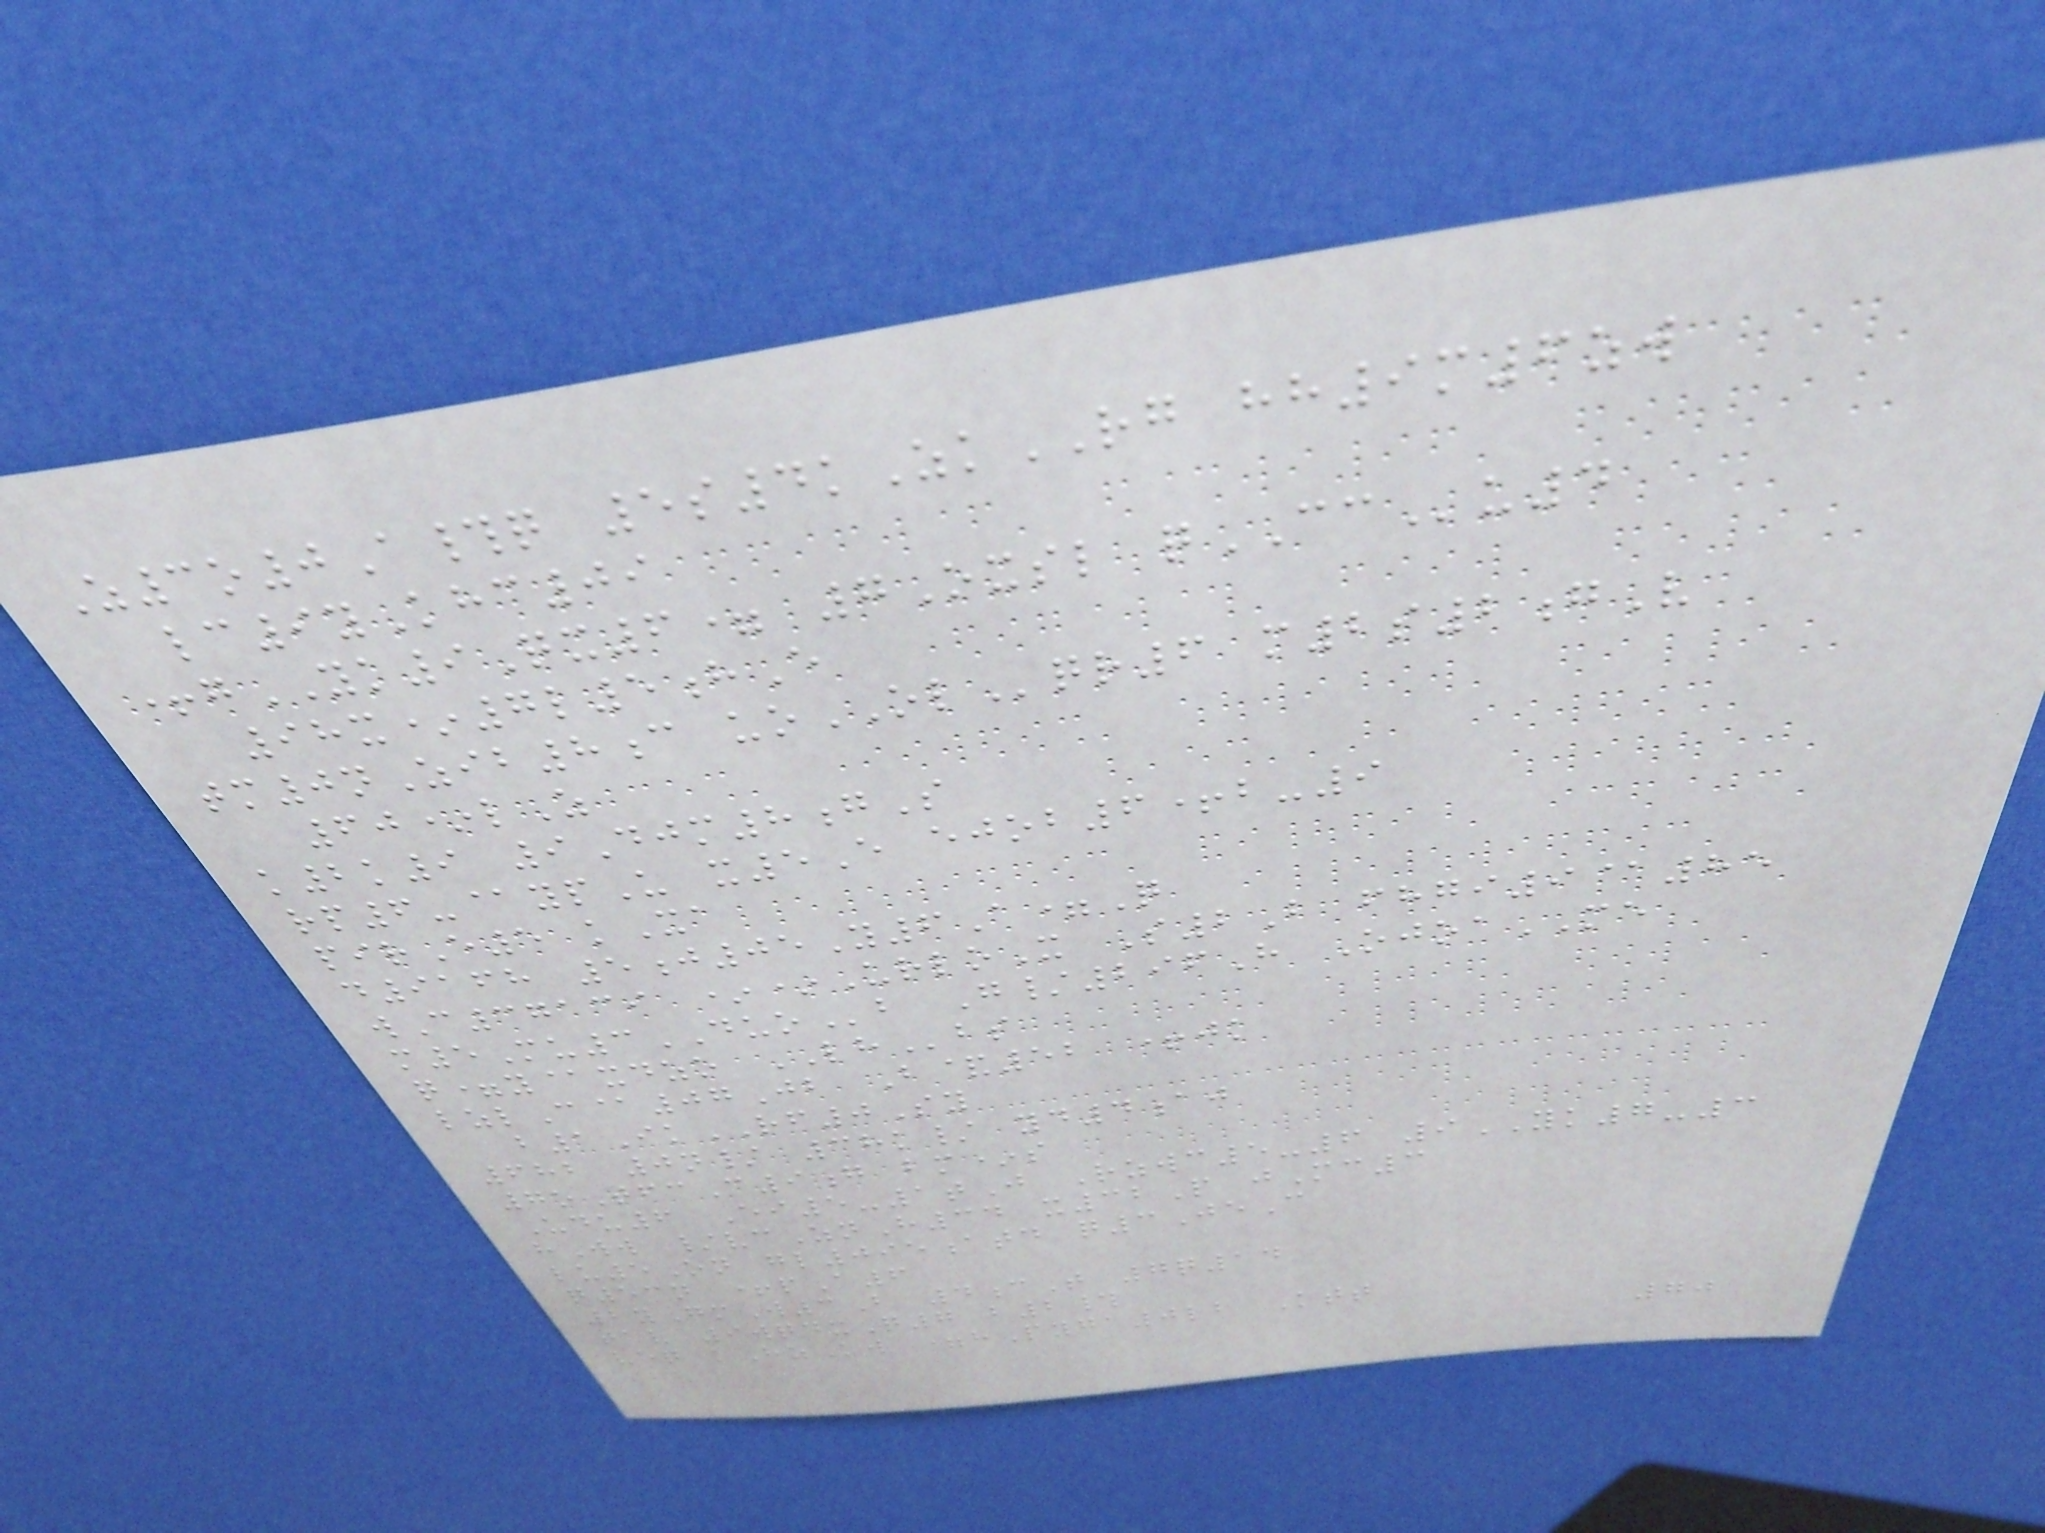Z3o0A#q 5s4kZkRG hh9m6zw
lc9yKhc09
+gYK9Qx6= 7Oxsl qCCu4
98x*7l5hE
tm0nZib8c uoOLqr6 m2s2gV
60*lZ
k2k9 9Djm8gS
rp6-@ypU x5E ejob6+b-9
pirE5 kXa
d9168 5j05Y6A=Q
wC37139 **UrloX S2B fhgi9@85
m5Mu3DUOb G/296H OjoaME
q=y@xdzo LHbs
lzlC@07Jb B&52 +jk
b1IkRF0Sy
682 0n/ 38k/ yd4aj
7oTfcC9g bm*s
Udu6 Ei5-1tJ Rzwc5-6 9YK7-3
hWw /vcZnH34 x32P jMc3
lu5On gl095atd q3JeC
q53n +pA6
2yGmW3B 4cT 7q14
tav 9wqdxQ7 b2#
veq kHzKw =hPyga0lb Ktt
70
